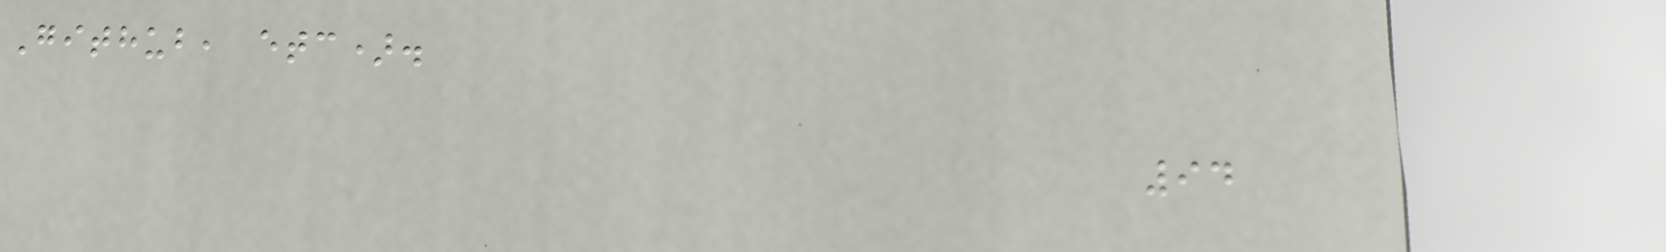Github, etc).
94
